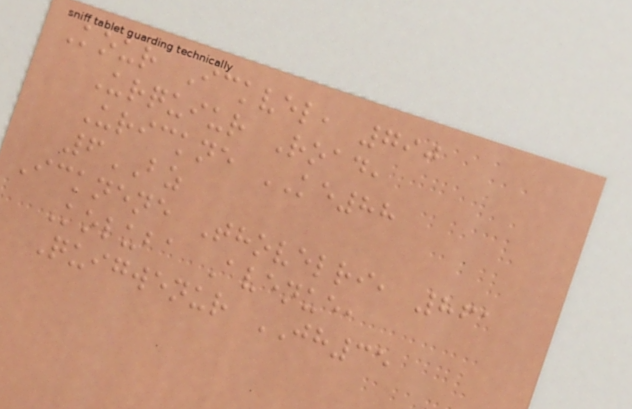Kour Ickvel, 790
Urquiur Road,
Urickne KE88
6BZ
Icknene Thovelri, 861
Koluba Avenue,
Quigwenur JH35
